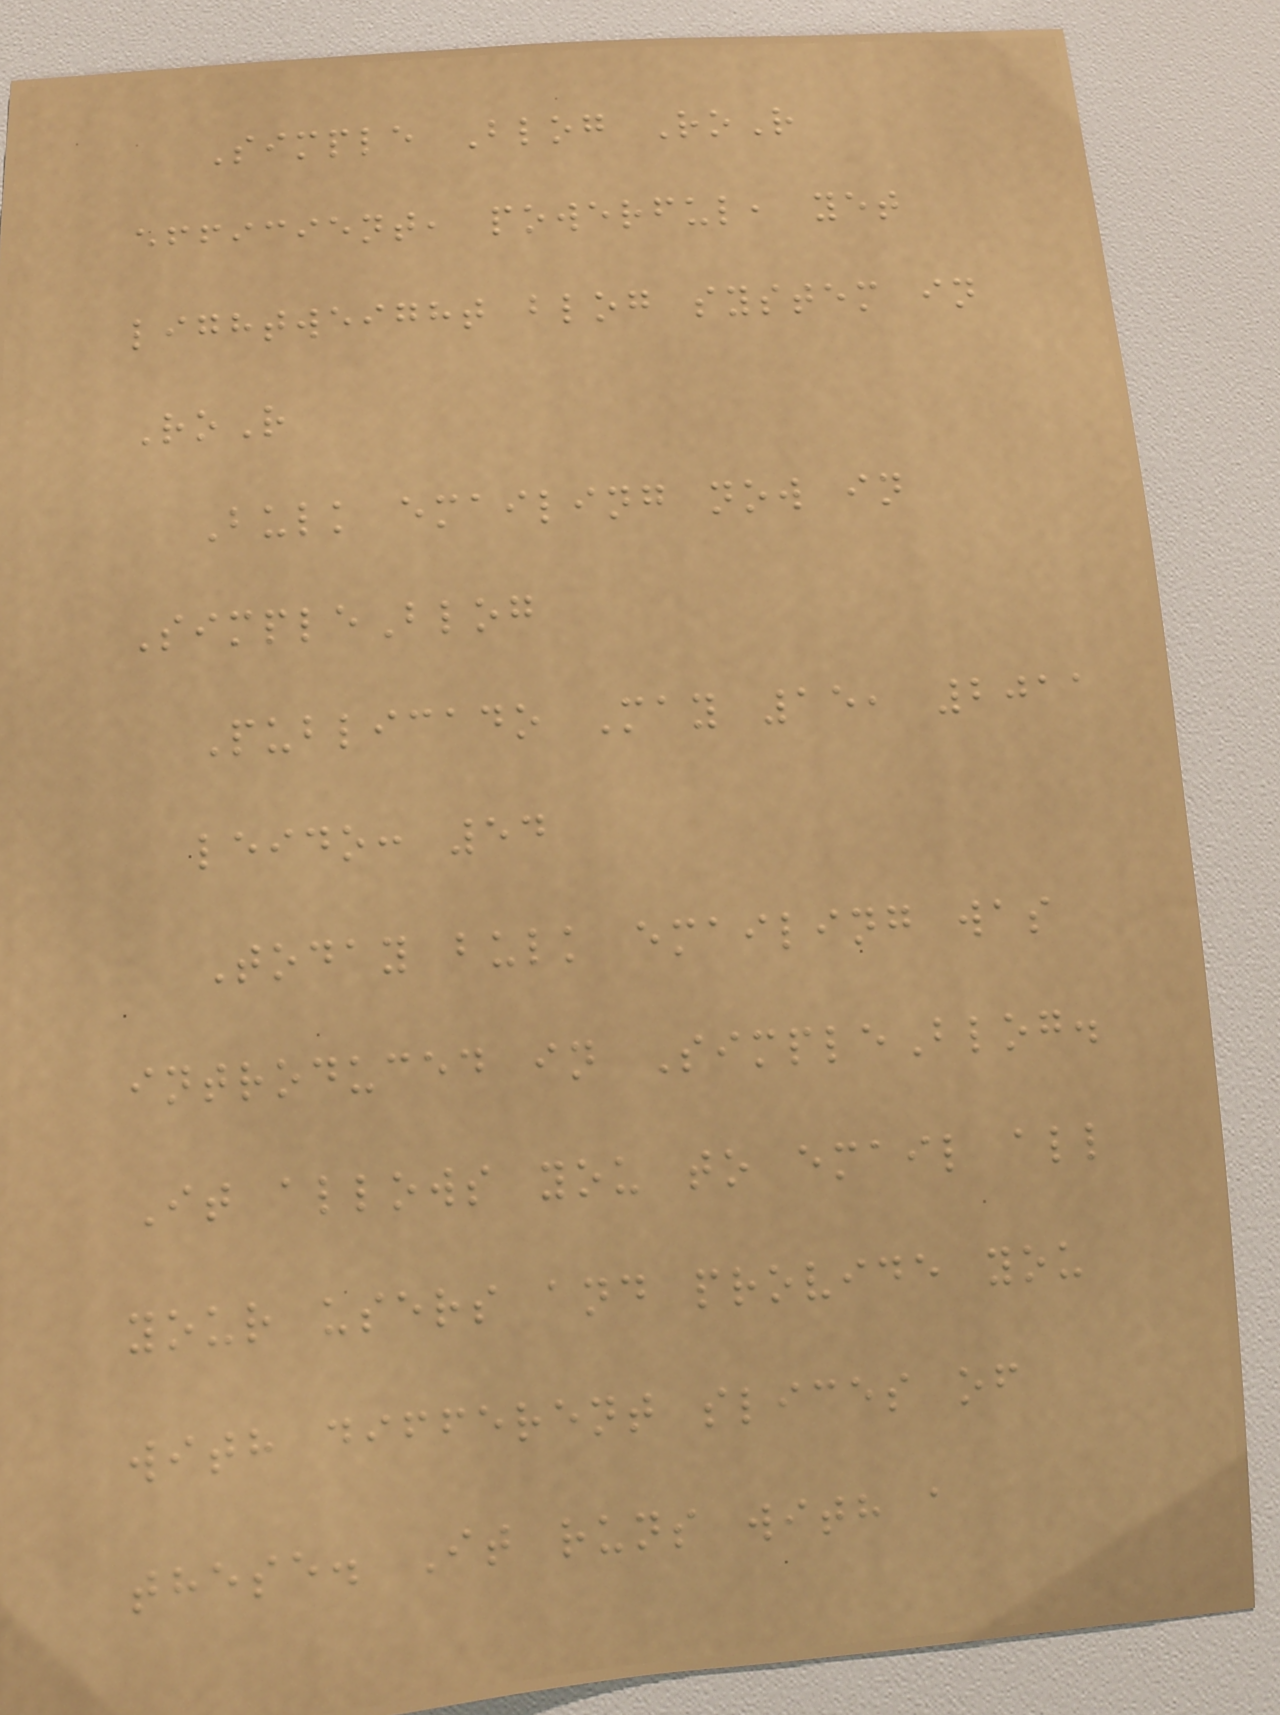Simple Blog RoR
efficient, powerful, yet
lightweight blog system in
RoR
Bulk emailing now in
SimpleBlog
Publicado May 15, 2011
leido: 54
Today bulk emailing was
introduced in SimpleBlog.
It allows you to email all
your users and provide you
with different slices of
these. It runs with a
